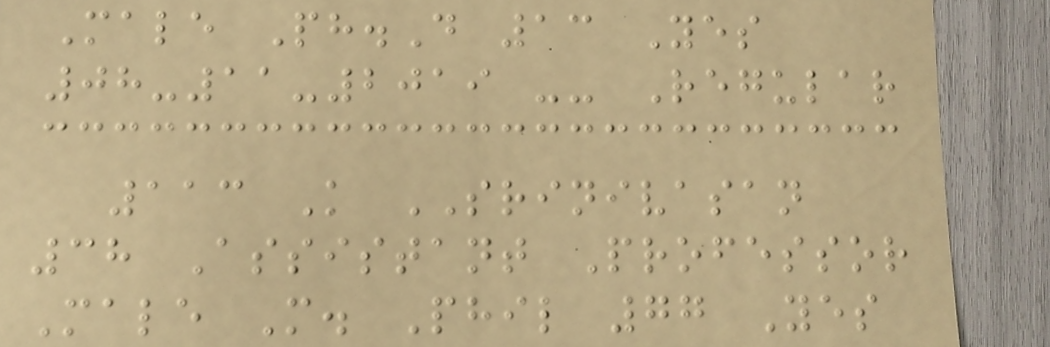Male Ph.D 13 Yes
08-11-2019 -- Regular
113 K SRINIVASAN
38 Assistant Professor
Male M. Phil 77 Yes
